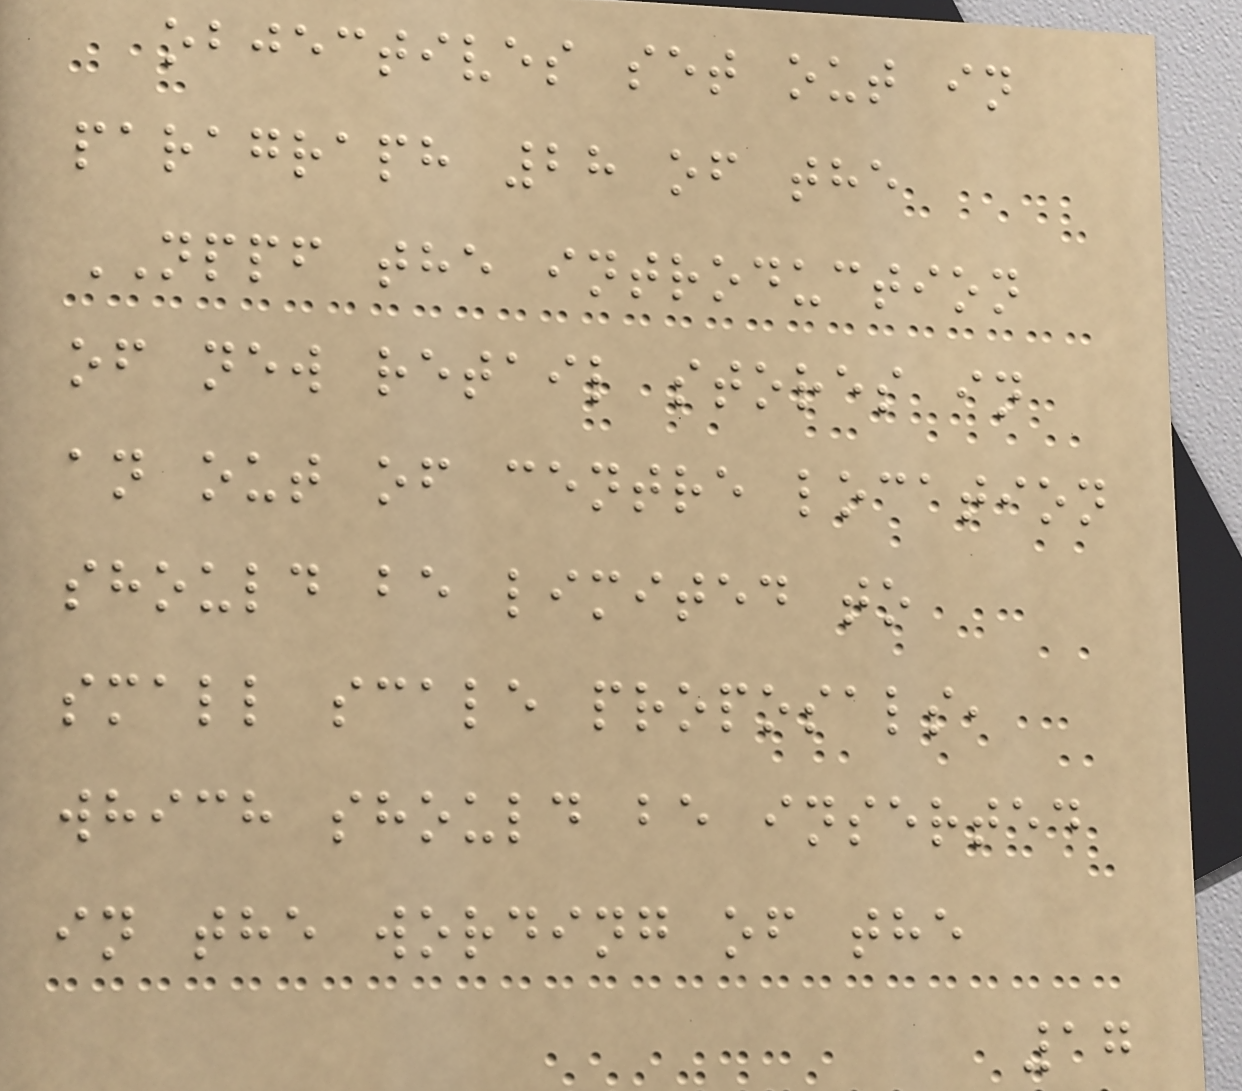objectives set out in
paragraph 28 of the
NPPF the introduction
of new retail stores in
an out of centre location
should be limited to
small scale proposals,
which should be inserted
in the wording of the
17
